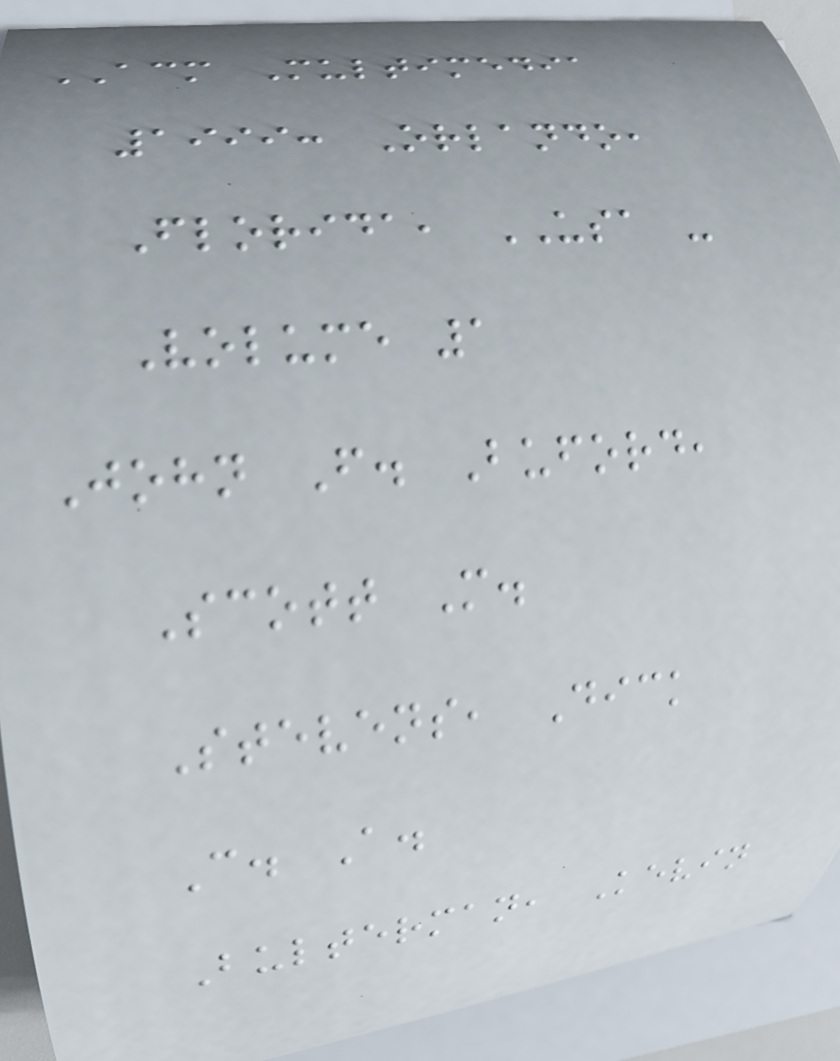ACM Multimedia
1999: Orlando,
Florida, USA -
Volume 1
John F. Buford,
Scott M.
Stevens, Dick
C. A.
Bulterman, Kevin
